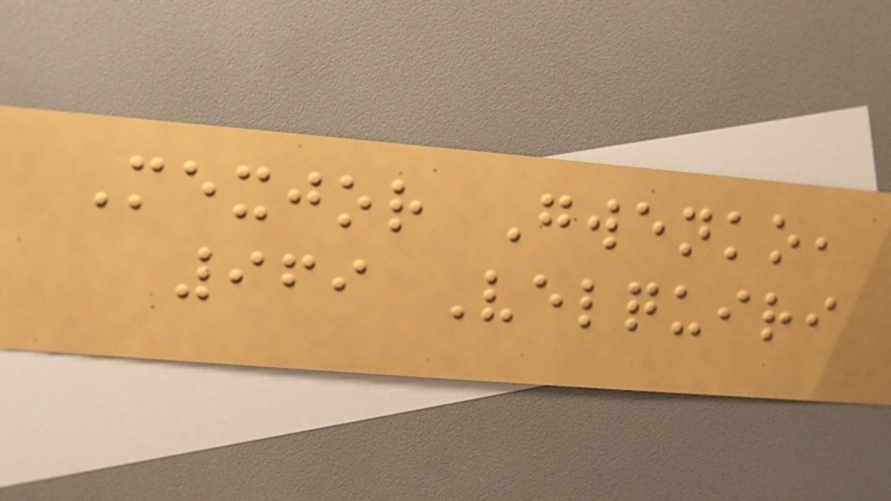Mexjor Gwenko,
969 Velquiri
